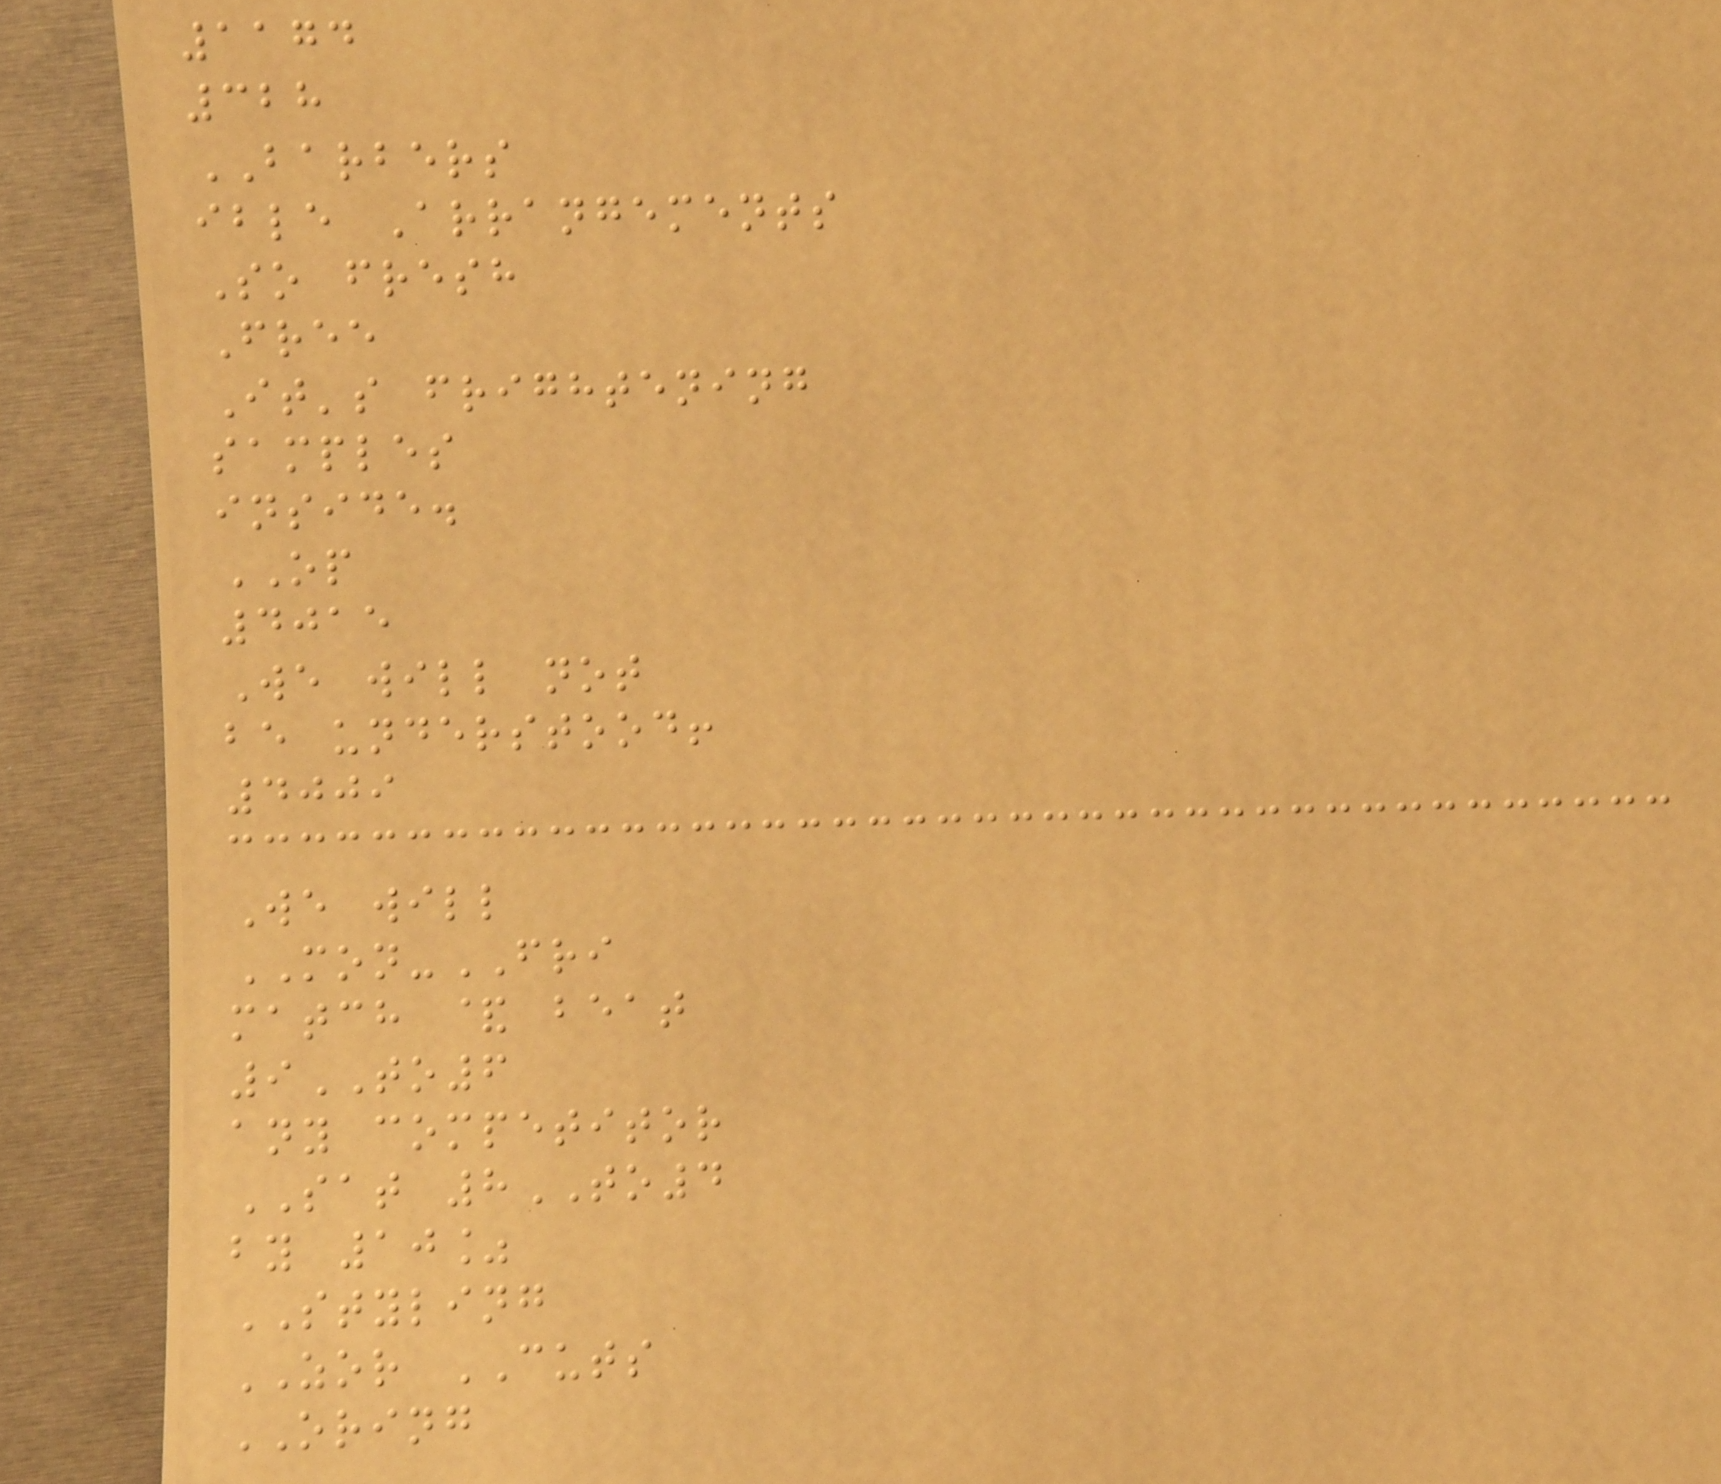1174
328
BARBERS
ible Arrangements
So fresh
Free
It's frightening
samples
inside.
OP
4015
We will not
be understood!
4009
We will
MON-FRI
match & beat
9TO6
any competitor
SAT 8TO4
by 10%
STYLING
ZOR CUTS
ORING
